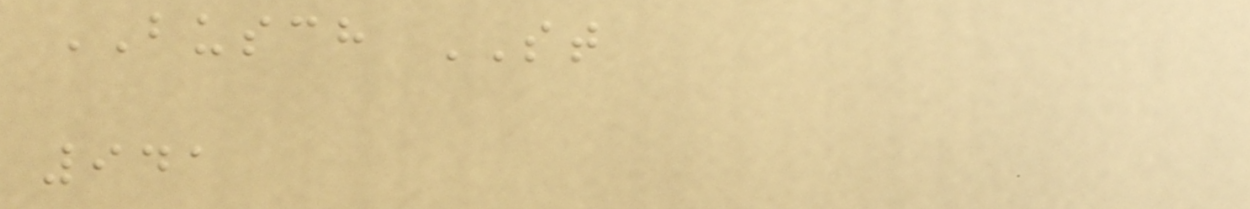BUSCH ST
941
